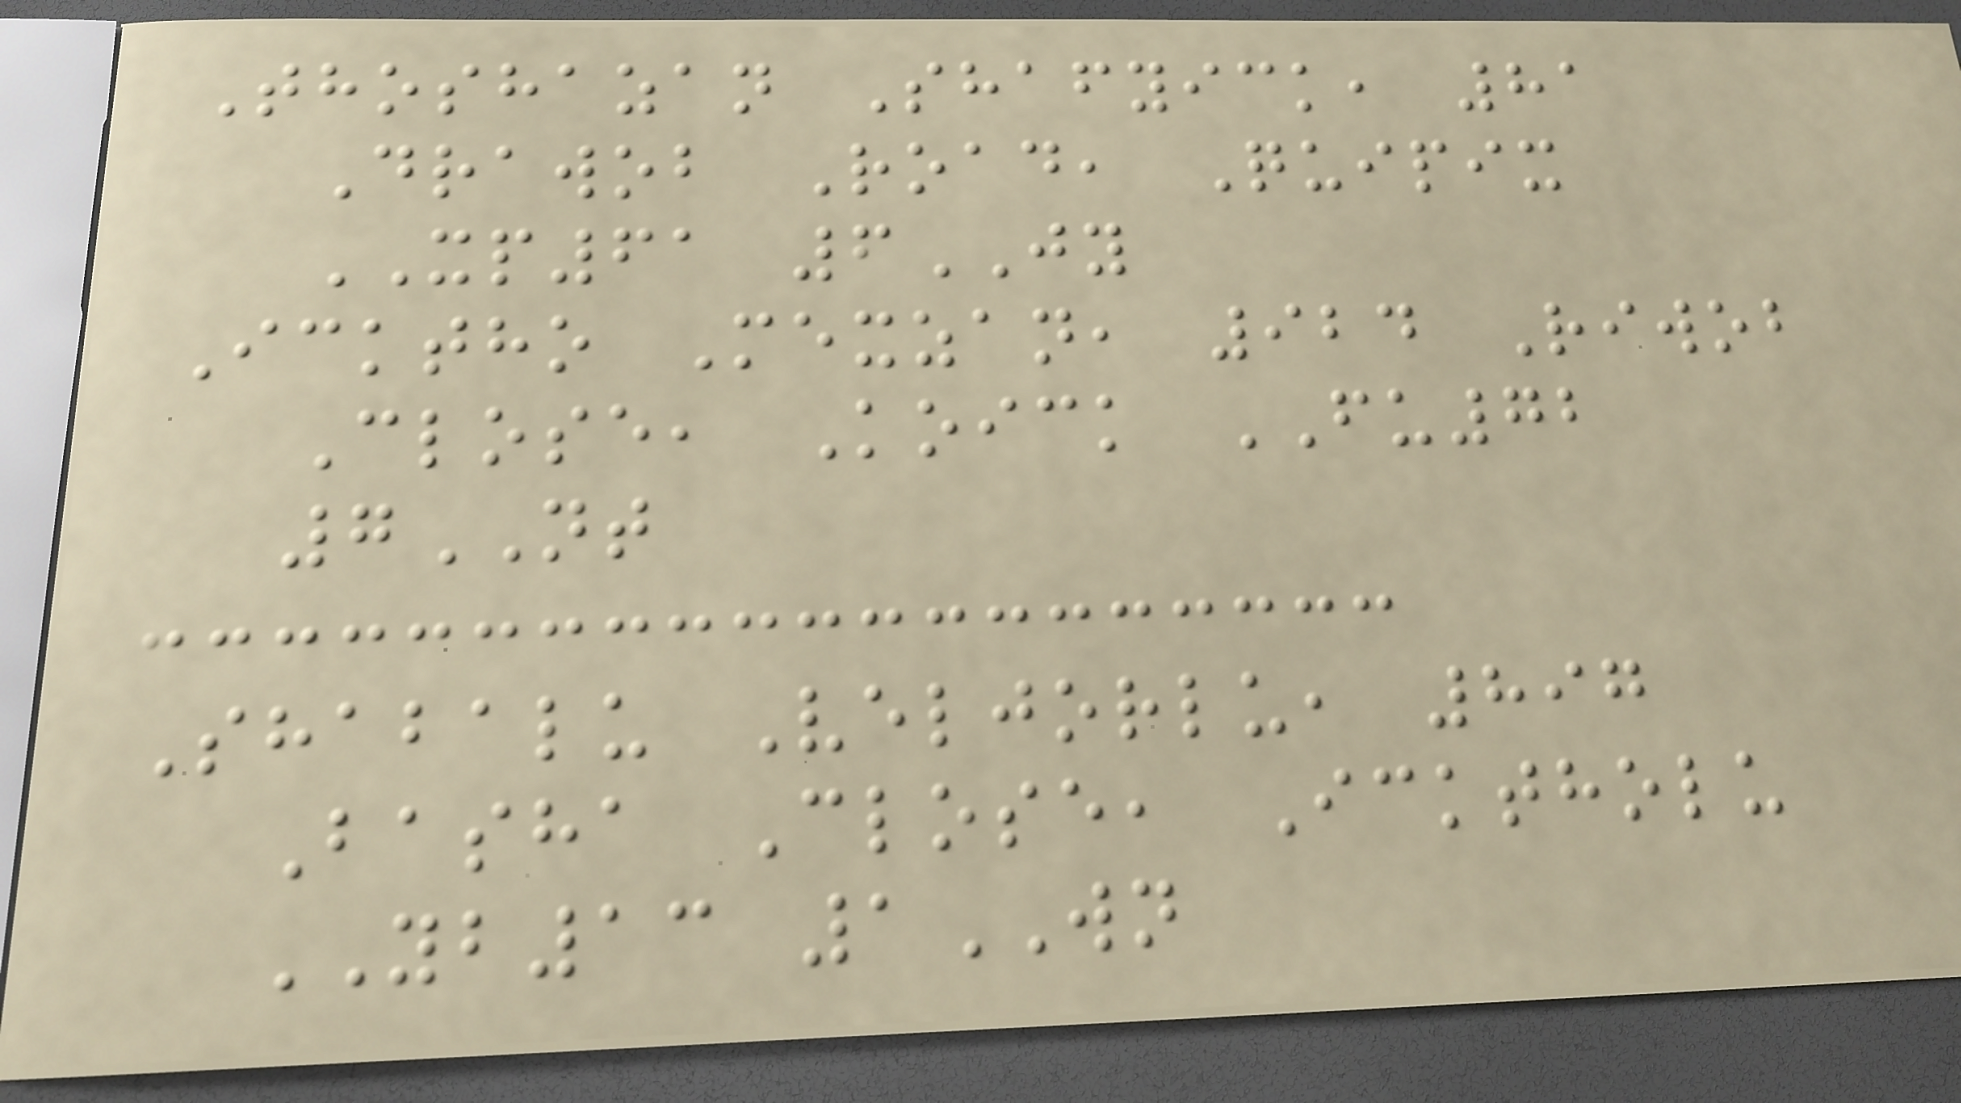Thoshazan Shafyick, 81
Drawob Road, Quipix
XP61 6JY
Icktho Mexzan, 924 Riwob
Close, Koick FU72
7NT
Shabalu Veljorlu, 897
Basha Close, Icktholu
YB13 1WN
